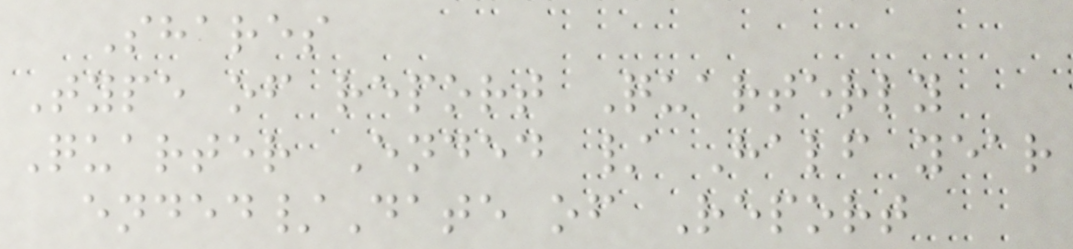Shares
Type of report Quarterly
Quarter Ended / Half year
ended/Date of Report
